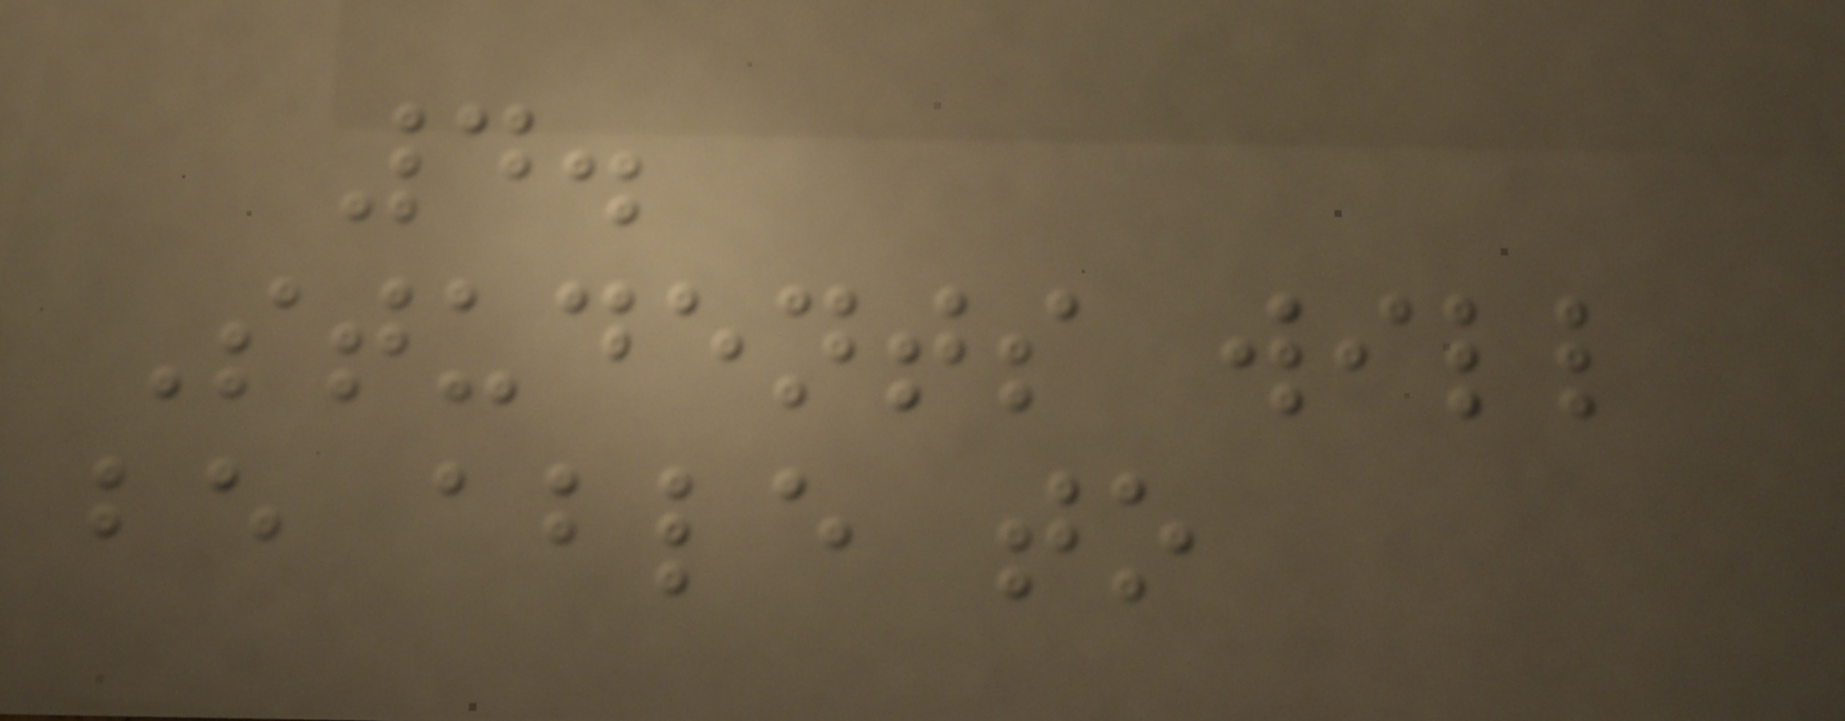4.
Students will
be able to
